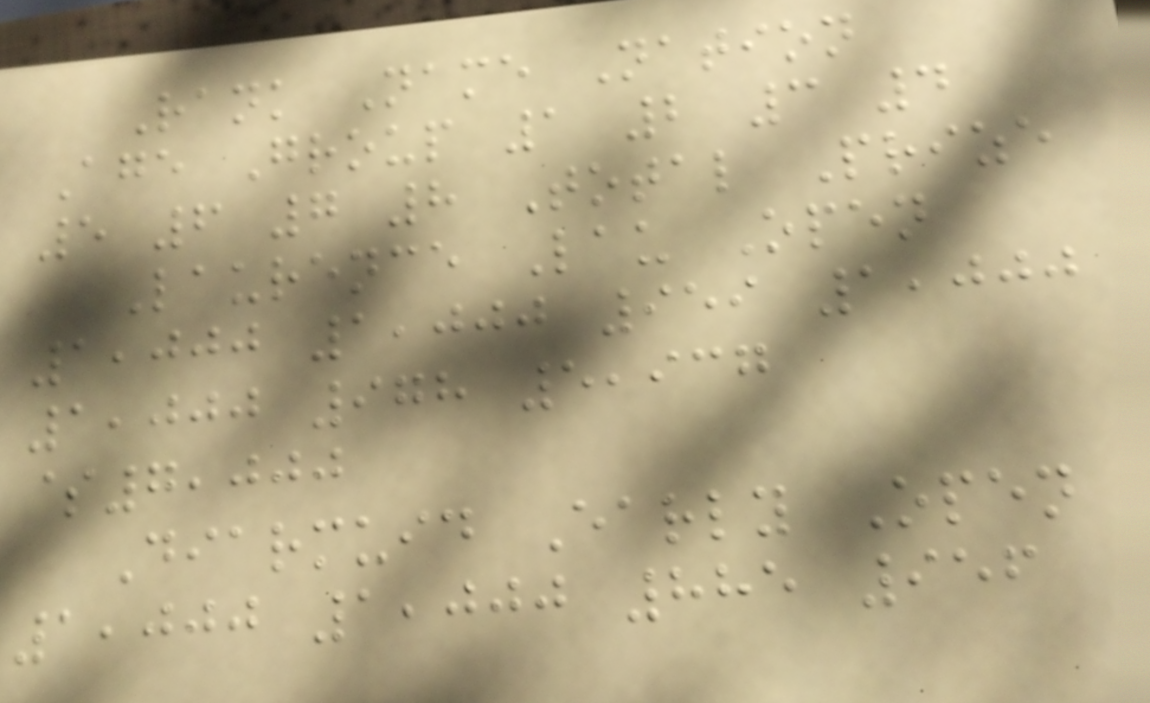Rank Name Nation
Age Group 1 2 3 4
5 6 7 8 Total Prize
Laurence Lau Open
1,000 1,000 959 1,000
1,000 978 5,937
$7,000
Diarmuid Early Open
1,000 1,000 885 956
